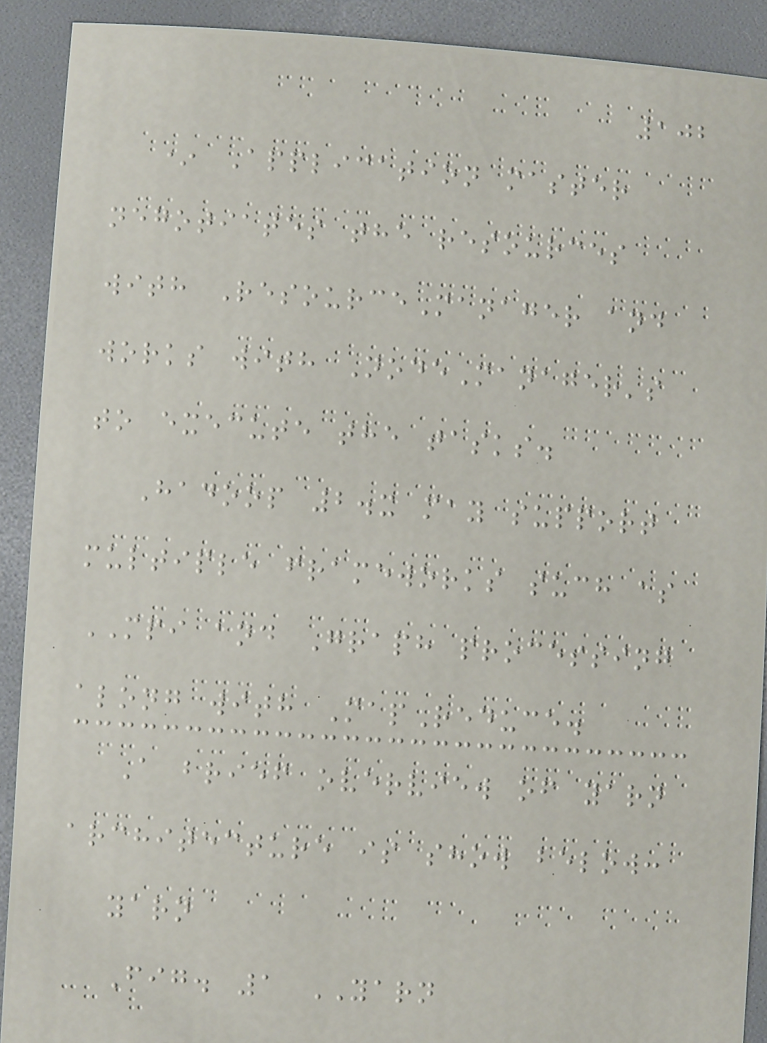102
* Application master
negotiates the resources
with ResourceManager and
works with NodeManager's
to execute the tasks.
Hadoop 2.x may support
multiple frameworks such as
MPI and Graph processing
along with MapReduce.
A brief overview of yarn
architecture is show below:
yarn
Fig. 1 YARN
